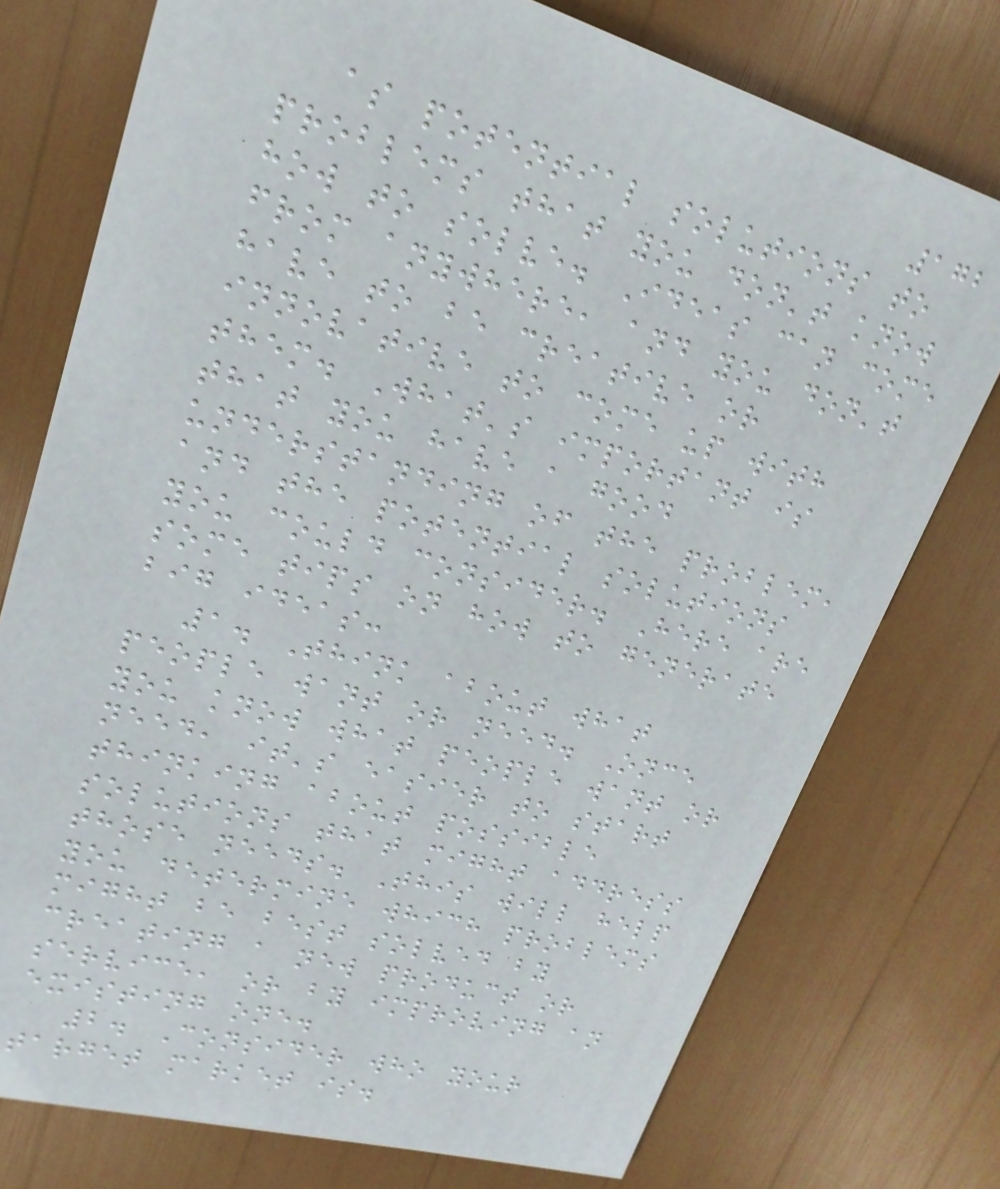172
as potential solutions to
problems that you don't know
how to solve. Ideas can come
from anywhere, and you don't
have to be creative or
innovative to come up with
them. What's important is
that you have a good
understanding of the problem,
and the potential solutions
you could consider. Here are
some tips on how to generate
big ideas:
1. Think about what
people want or need. Once
you know what people want or
need, it's easier to start
thinking about possible
solutions that might address
those needs. This will help
you determine which problems
might be best solved by
creating a new product or
service, or by improving an
existing one.
2. Consider who your
target market is.
